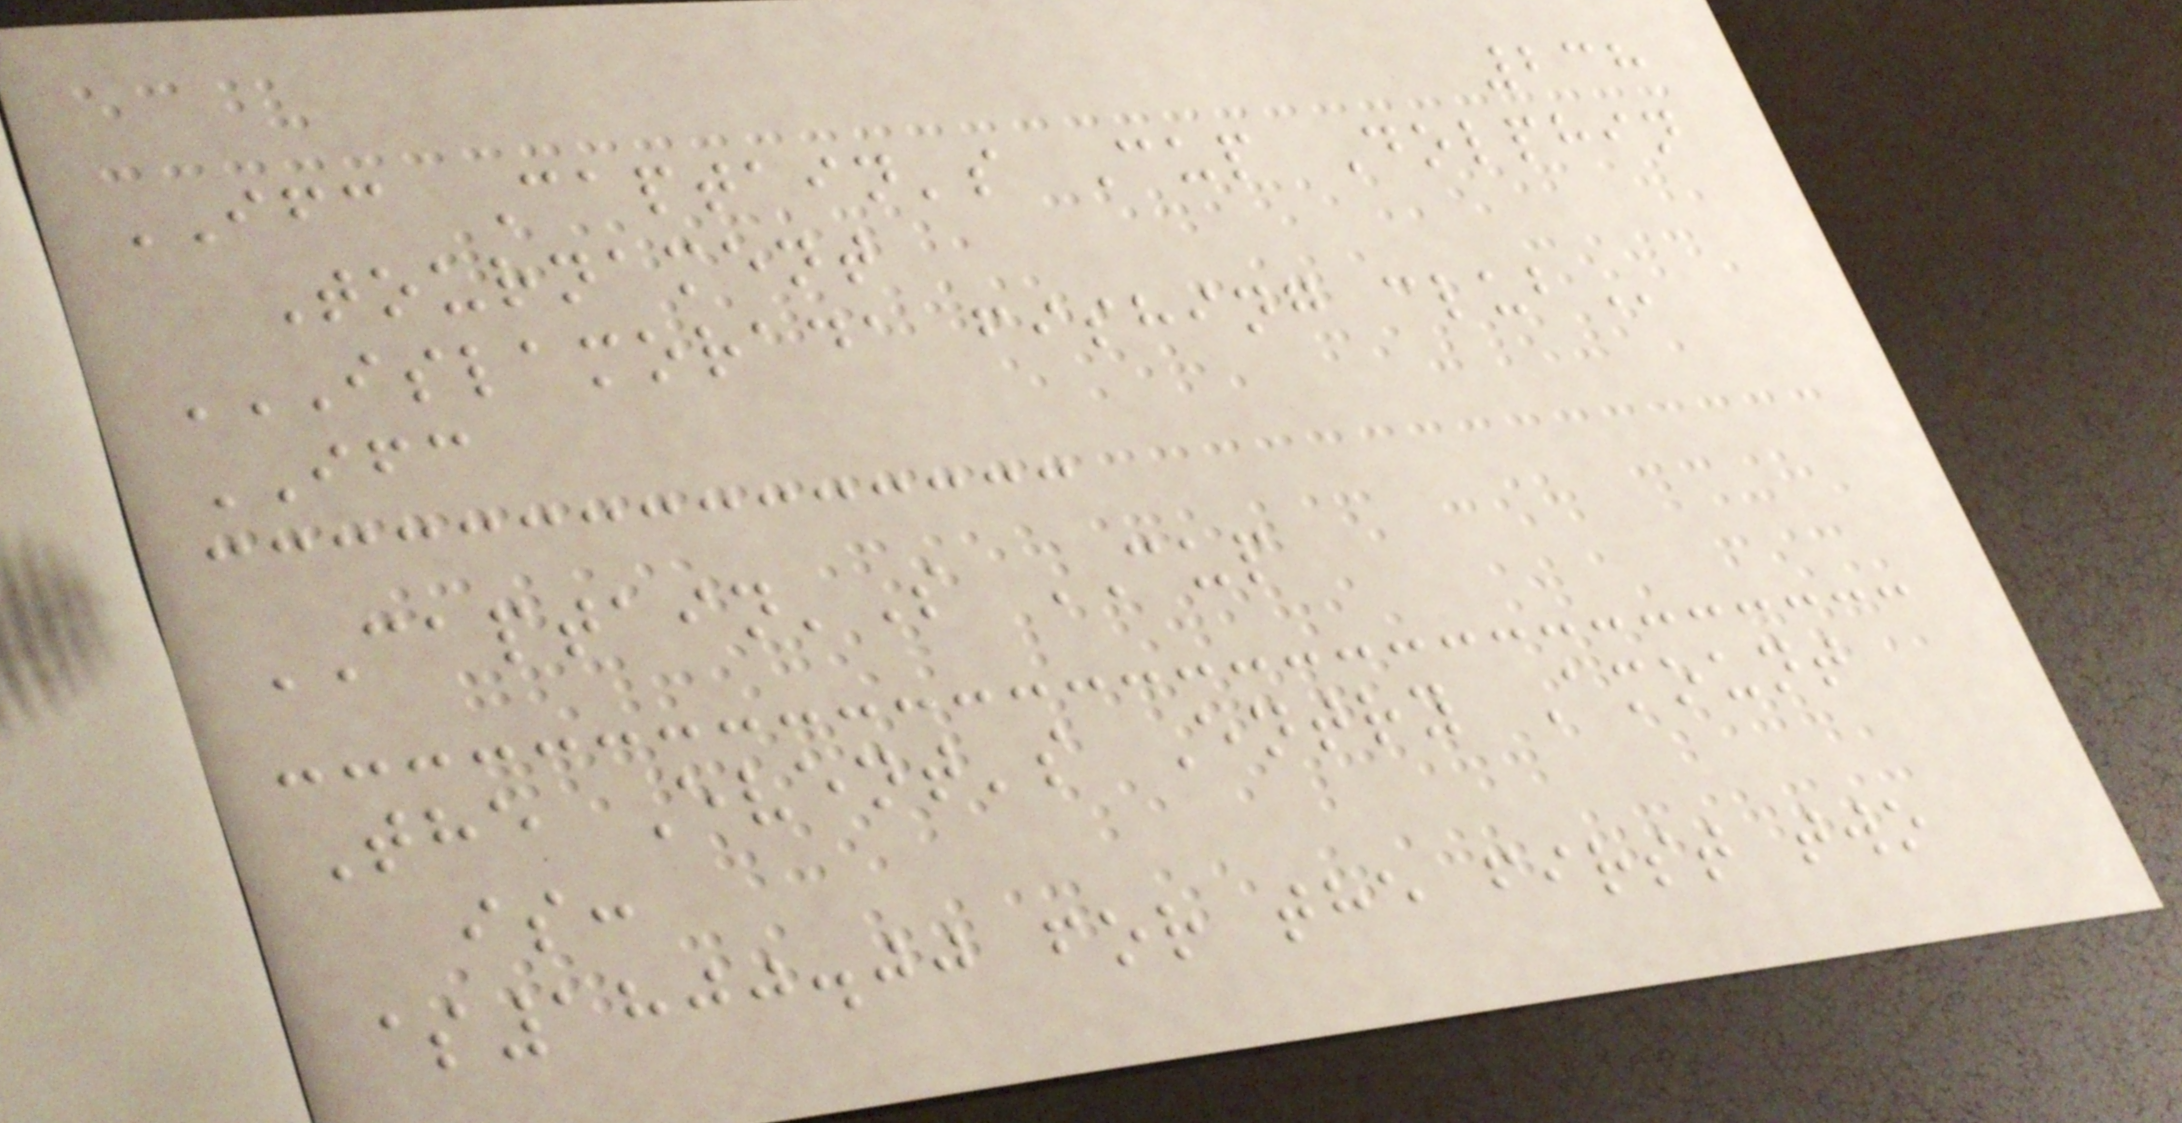238
IFC Captain's Cup Dolphin
Tournament
ISLAMORADA FISHING CLUB
IFC
CAPTAIN'S CUP
The Event's Entry Amount
is:
$1800.00 for the first two
